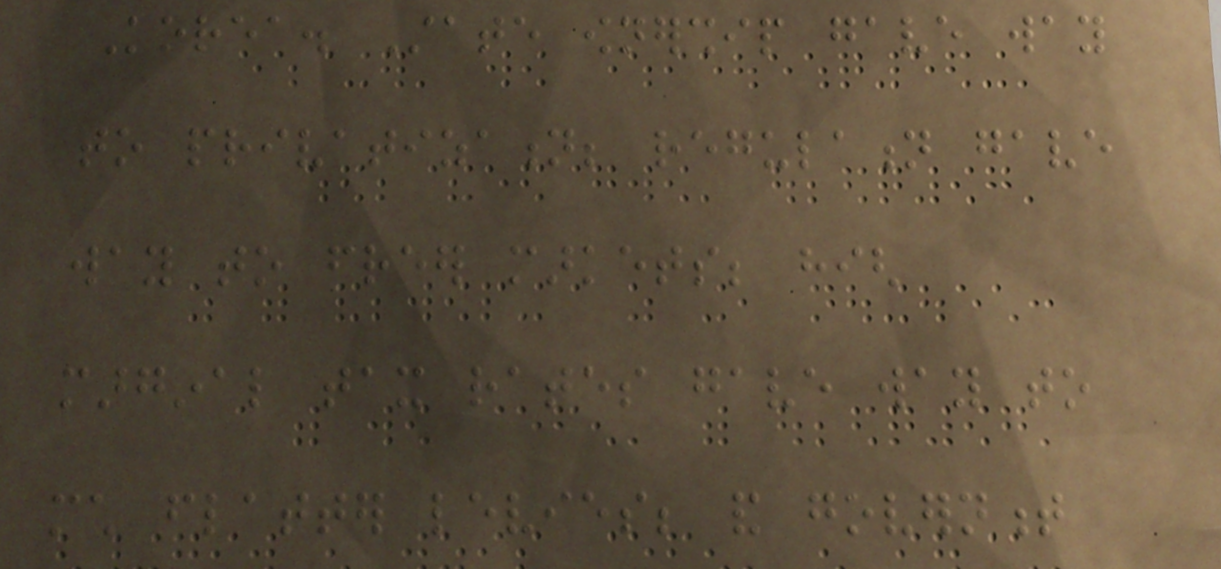Korea. State ownership gave way
to privatization; regulation gave
way to freer markets; high
marginal tax rates gave way to
much flatter levies; and government
